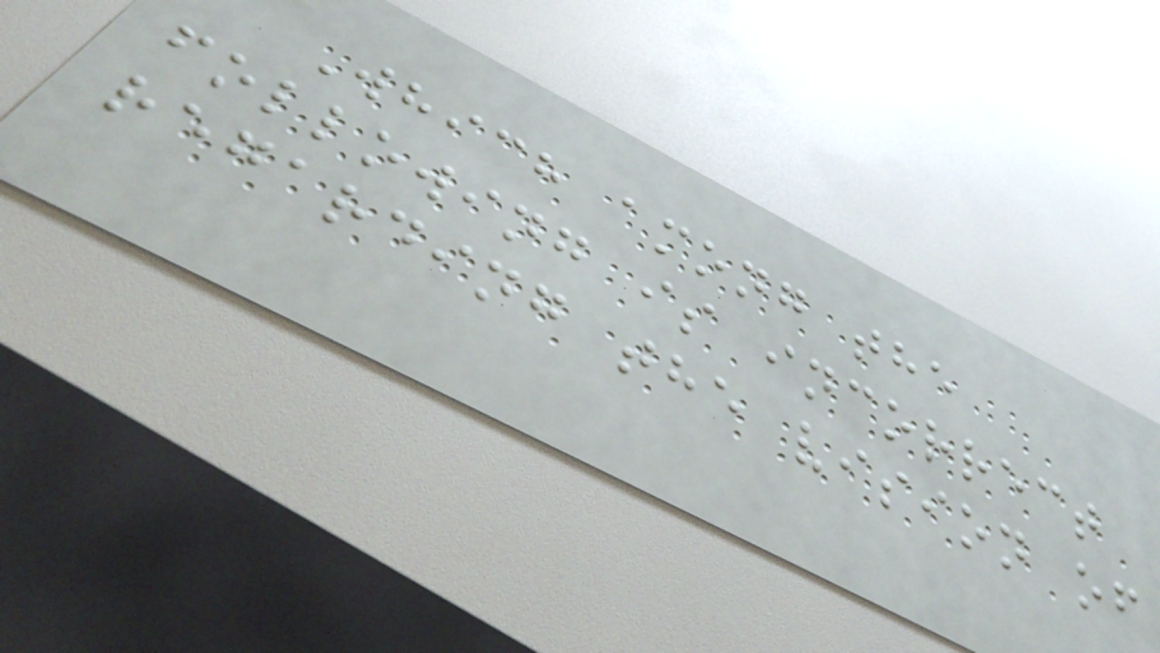Which among the
following is incorrect
regarding the vision of
